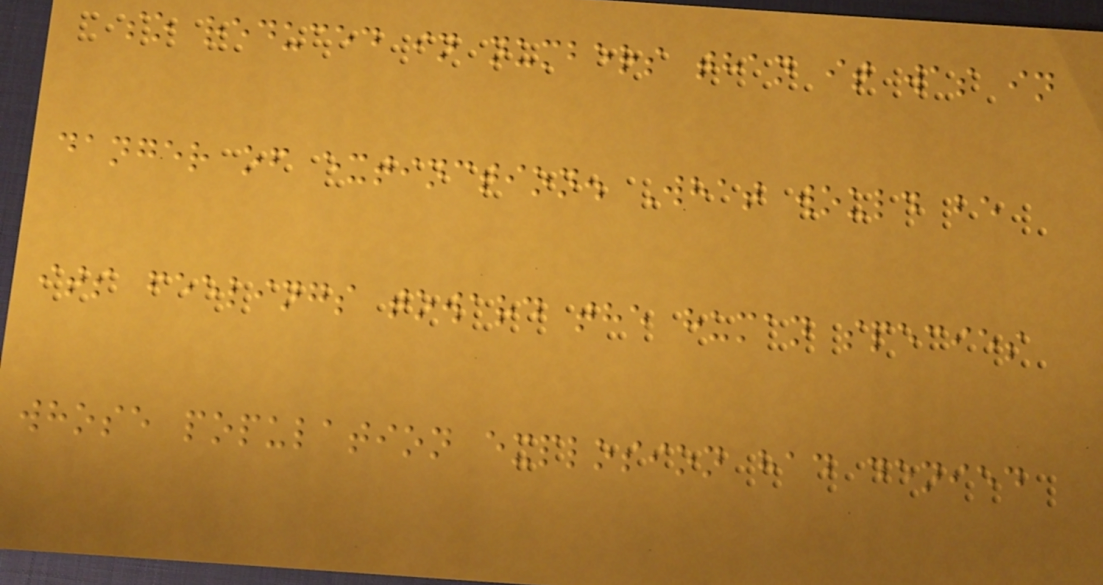so reduced in numbers than it was in
danger of extinction. What would be
its feelings toward the human species
whose population explosion had denied
